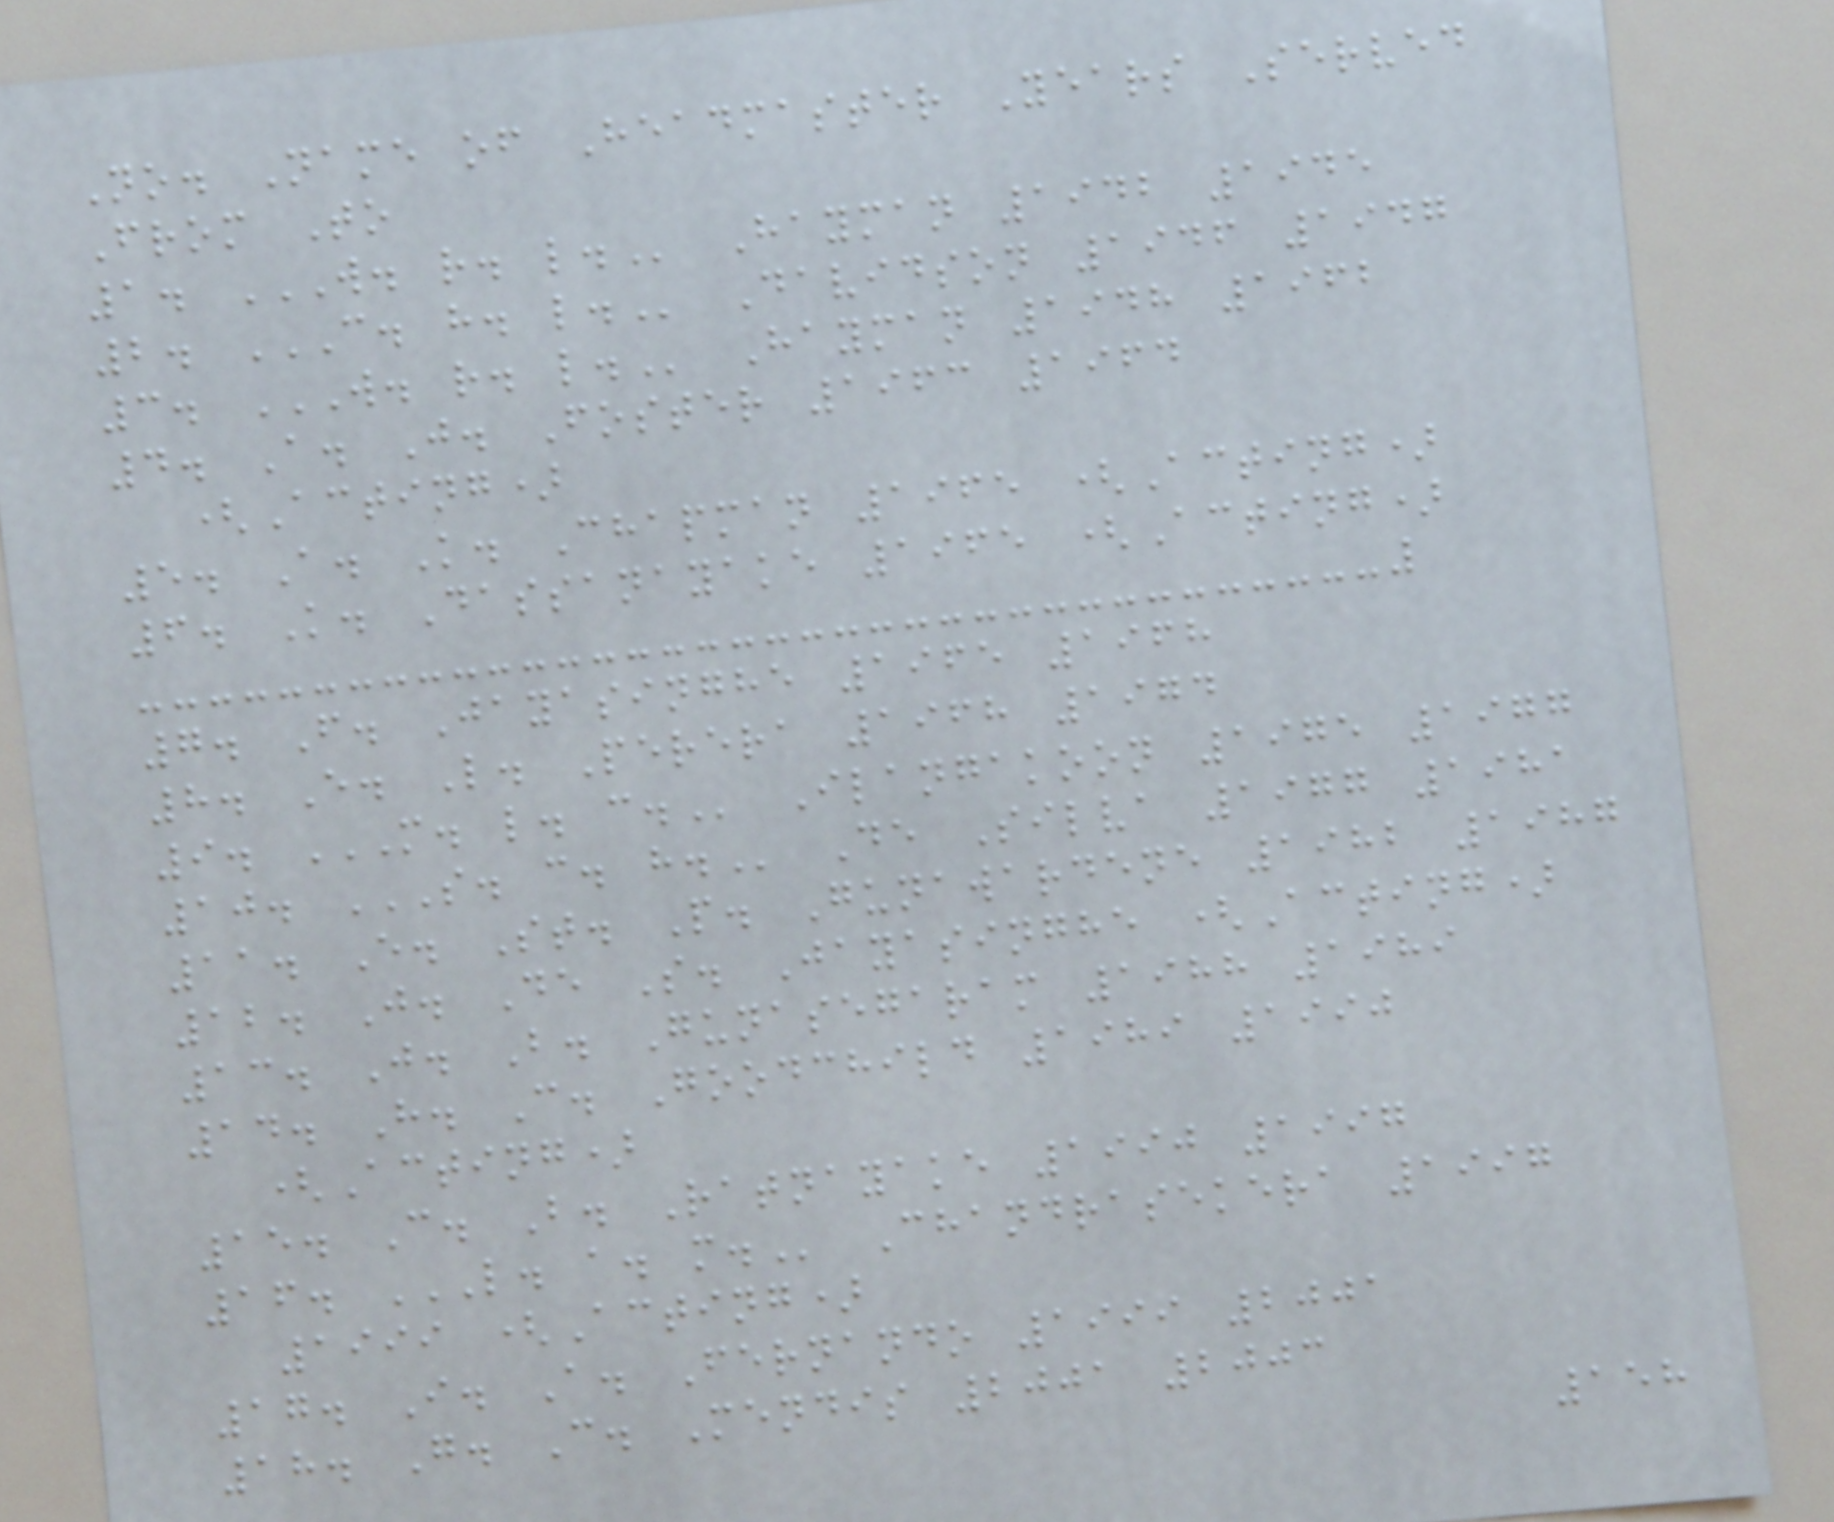No. Name of Headmaster Years Served
From To
1. W. R. L. Hayman 1942 1945
2. C. H. L. Davidson 1946 1947
3. W. R. L. Hayman 1948 1962
4. A. J. Foster 1963 1964
(Acting)
5. A. K. Chapman 1965 (Acting)
6. K. Dassanayake 1965 (Acting)
7. F. Jayasinghe 1965 1968
8. E. L. Perera 1968 1974
9. M. L. C. Ilangakoon 1975 1977
10. S. C. H. De Silva 1977 1981
11. E. St. P. Gunawardene 1982 1987
12. J. De S. Jayasinghe (Acting)
13. J. B. Gunasegaram 1988 1989
14. H. C. Goodchild 1989 1990
(Acting)
15. C. B. Ratnayake 1990 1997
16. L. A. M. Chandrasekera 1997
1999 (Acting)
17. I. A. Fernando 1999 2001
18. G. C. Mendis 2001 2003
158
